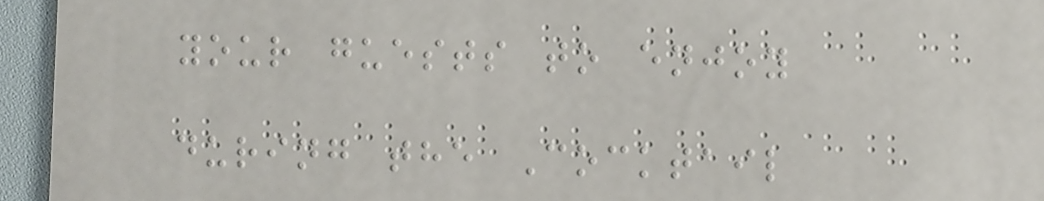your guests to enjoy
during the Cocktail
